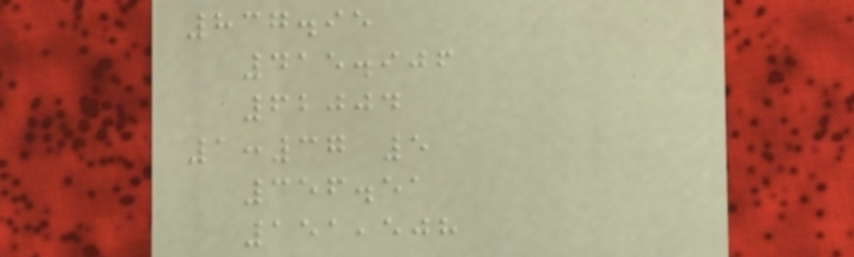837.95
415.906
62004
1:37 5
356.51
151,508
